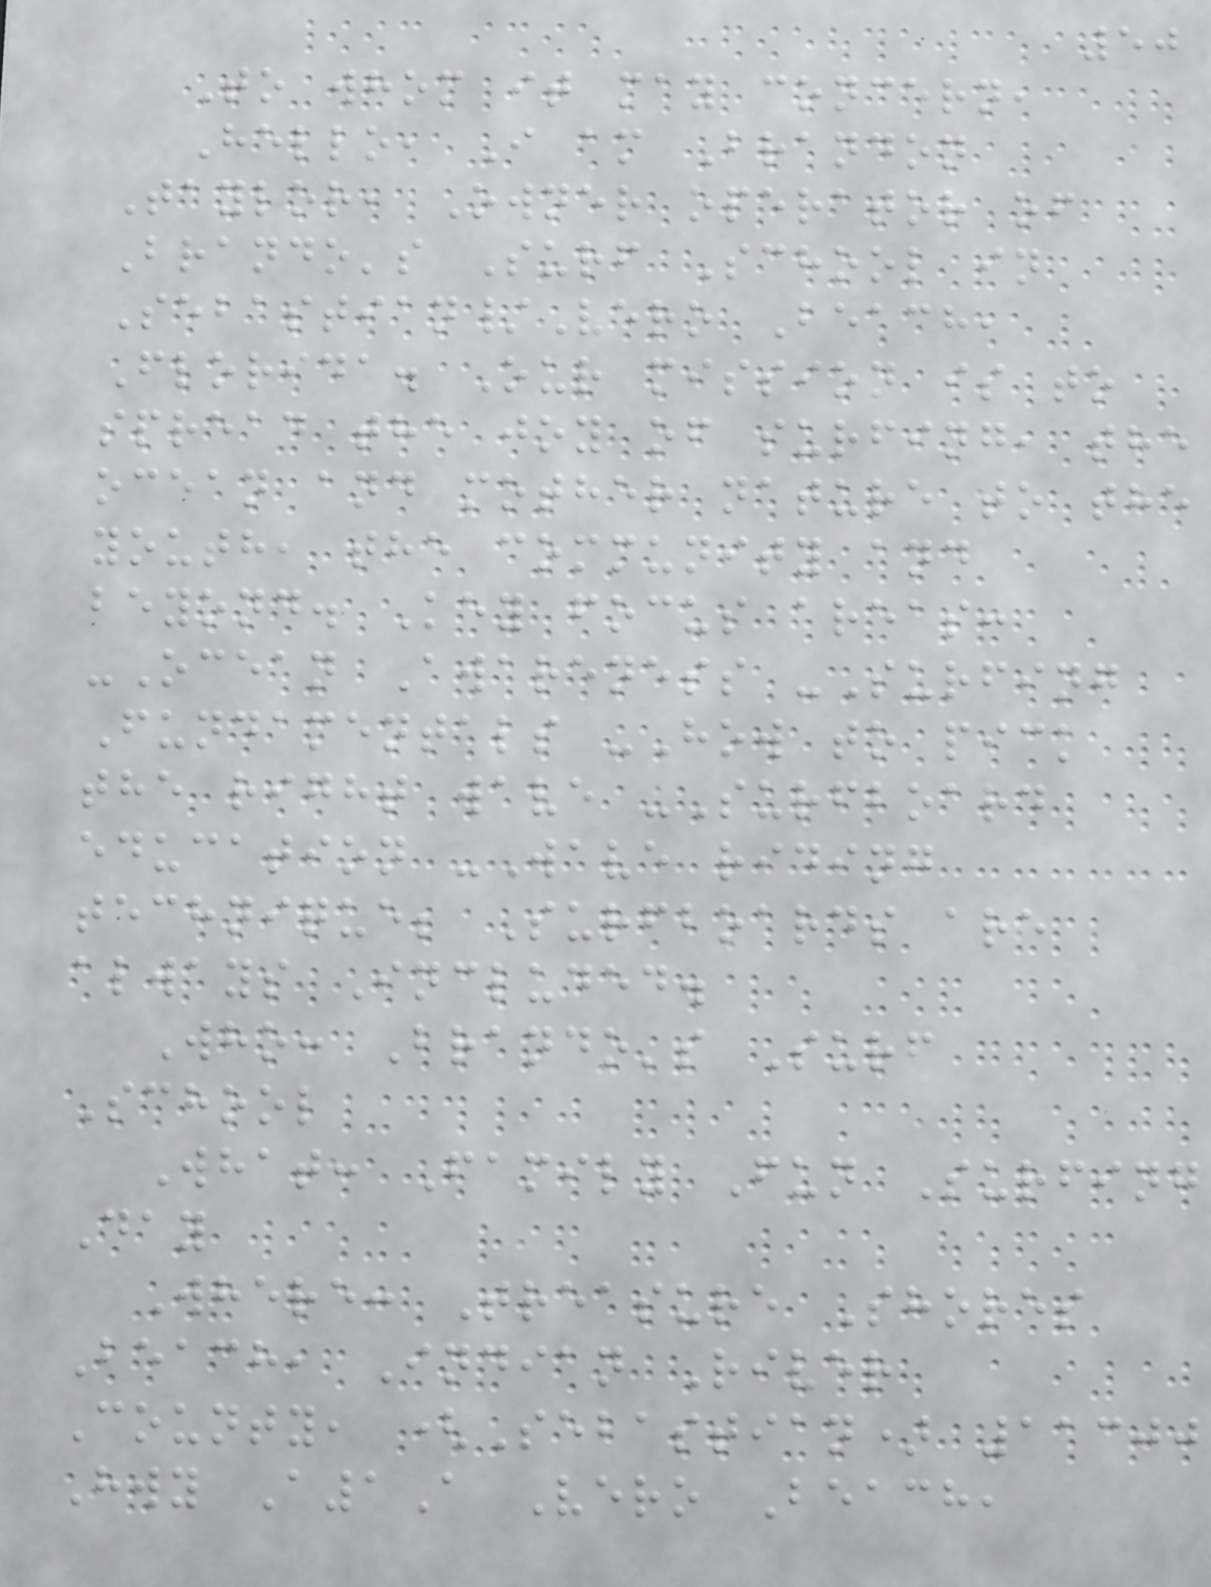50
To whom it may concern,
Hello, I am Brandon
Taylor, Owner operator of
Brando's Surf School in
Sebastian/Vero Beach,
Florida. Our mission is to
spread the joy of surfing, the
ocean and mother nature to the
youth, the community and
beyond. Key focus areas:
-Ocean Awareness -Surfing
Fundamentals -How to pick
the right wave -Surfboard
education -Wave riding
technique; Surfboards are
always Included.
Who: Brando's Surf
School
What: Family Fun Surfing
Day
Where: Treasure Shores
Beach, Indian River
County, (Sebastian) 11300
Hwy A1A Vero Beach,
